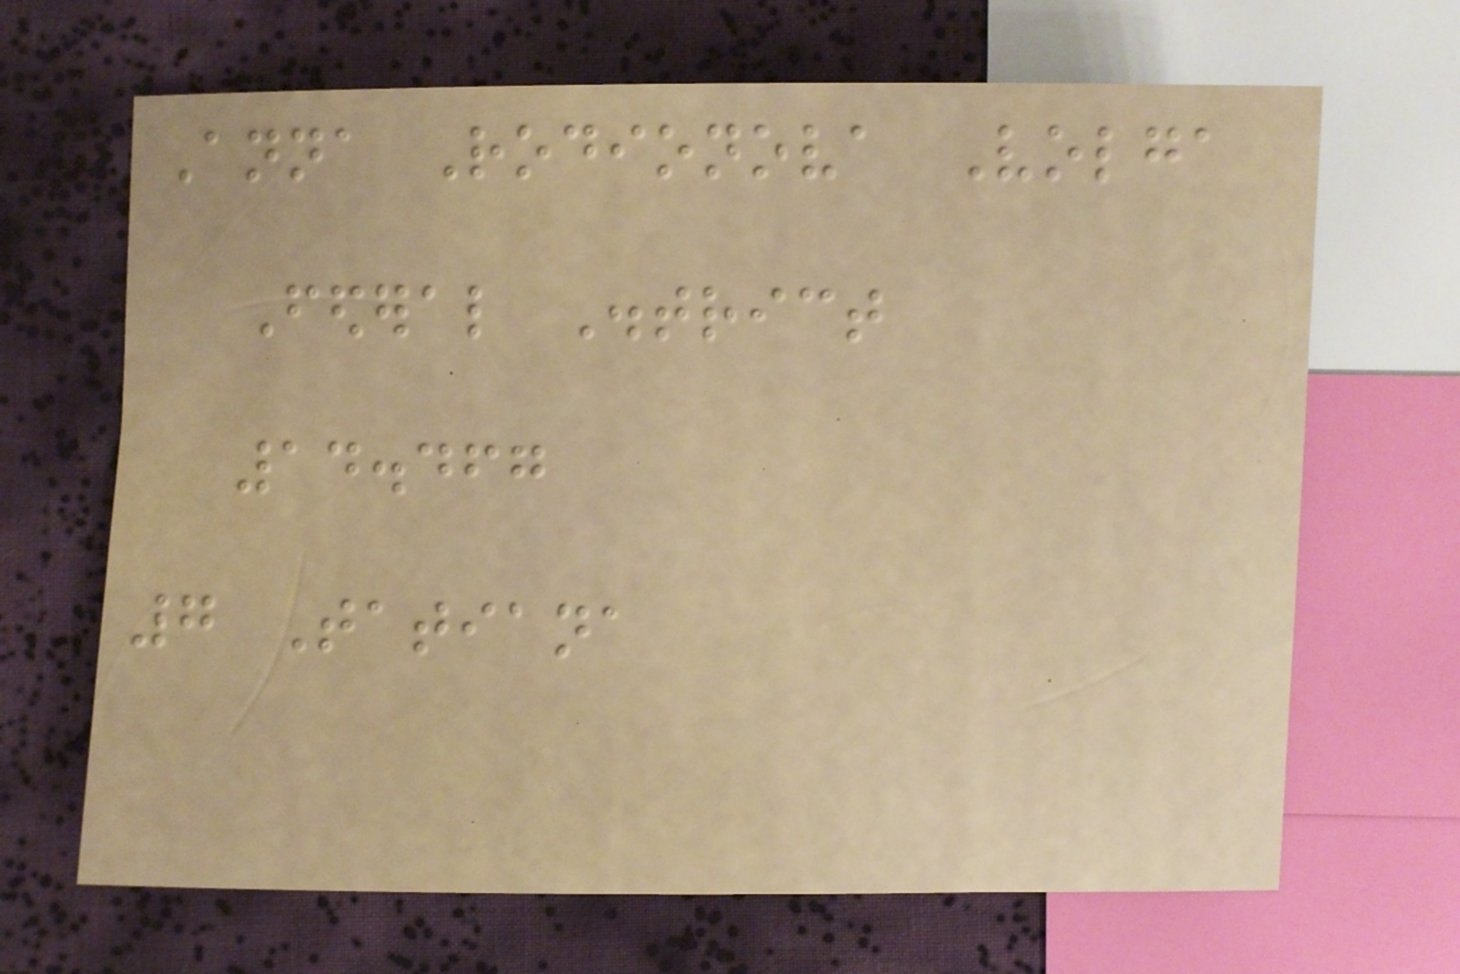Anna Rodionova Volga
Federal District
14.467
7 Tatiana
